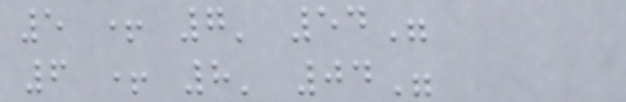5 + 7' 54"
6 + 8' 04"
